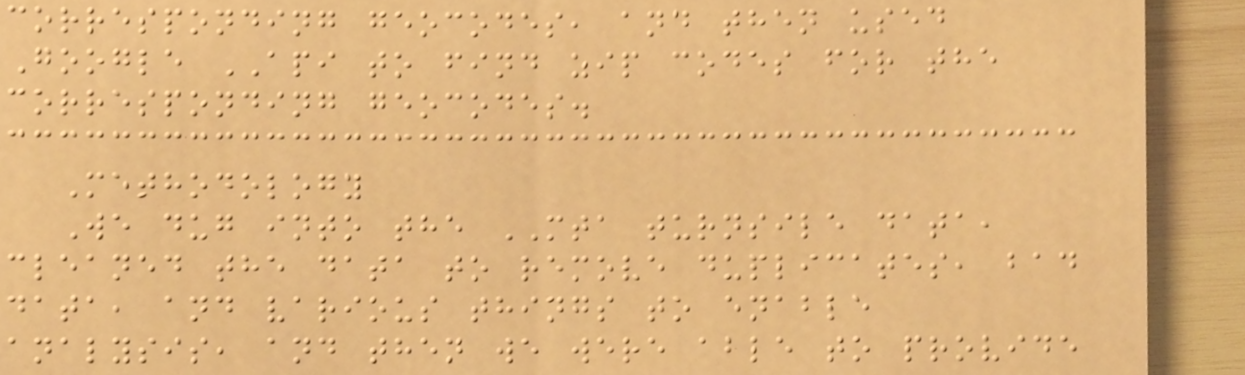corresponding geocodes, and then used
Google API to find zip codes for the
corresponding geocodes.
Methodology
We dug into the MTA turnsile data,
cleaned the data to remove duplicates, bad
data, and various things to enable
analysis, and then we were able to provide
